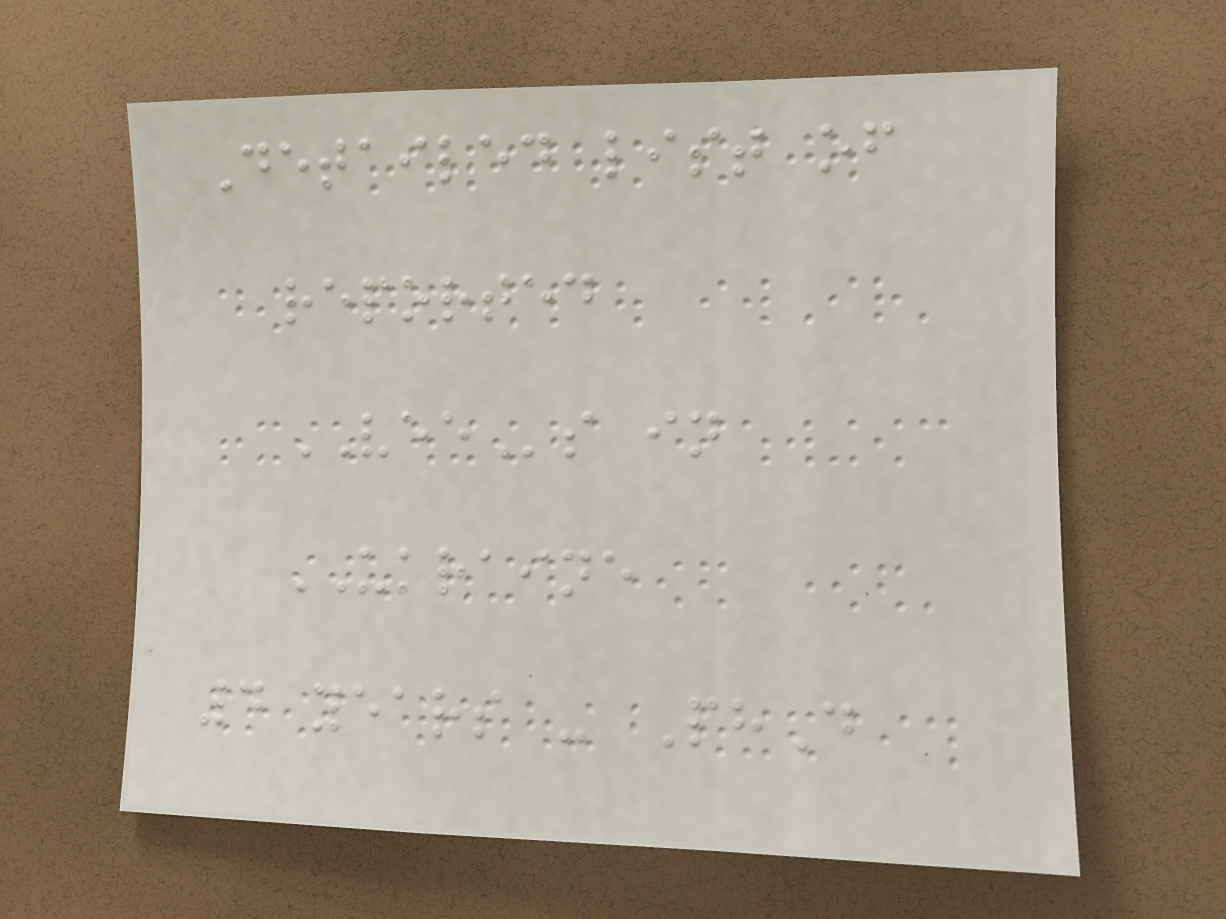Detailed list of
reported
VEEs in
UKRAINE
4 years - PhD
